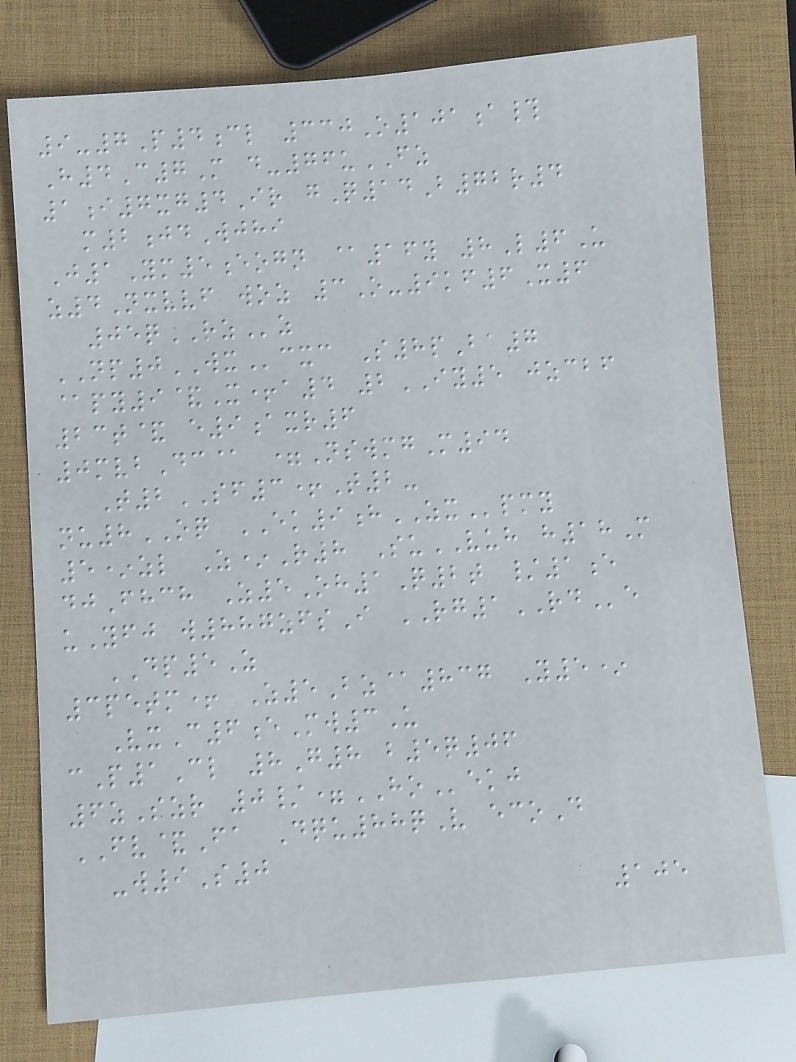9-7P4cl 330O101a#
H4C7M d-76uFZ
1i7xg4Ir gQ14B72r4
m2jdWjhi
J1Ym5eogn @16y 8L6U
z4Nxvvf woz 3O-9kf6X6
05qRZz
NP0WXcxc S8pBa7
@py9&X+a4 2IY5 jzcbf
23t& e9axr6
0mvbDc@ =NswmgM94
T2SF3+T2-
nu8OQ EK9hZXpmy
5*zl Z*R8 SuVUH h18M
djFhch Z5Oh1Q2t /1e
uYfj w887zfsI RG1RDe
DP5Z
3petm+ Z5Bz@837 Y5*
VxC6eMw3U
cP1Cl 8G8 b5q06
6zSzr 0/=HOekj
FV&Fa Dqu88qV ecoD
-w9S0
105
